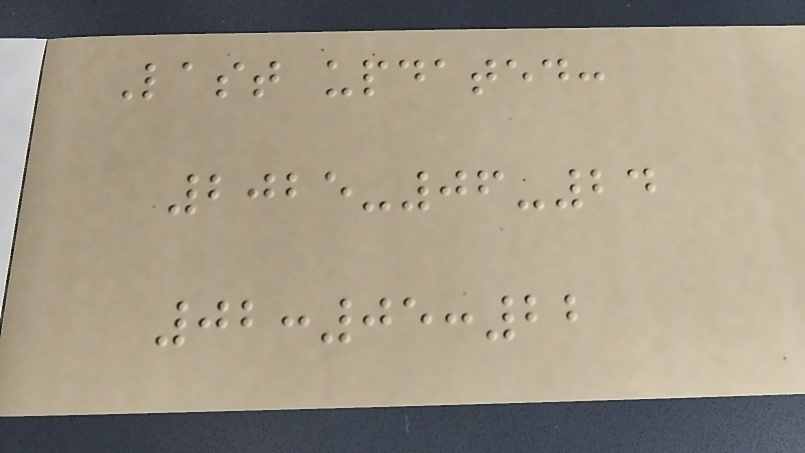Last updated:
2025-06-24
02:05:22
